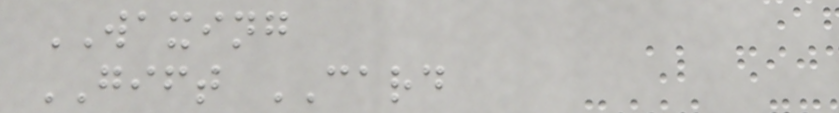WAXING
GIFT CARD
